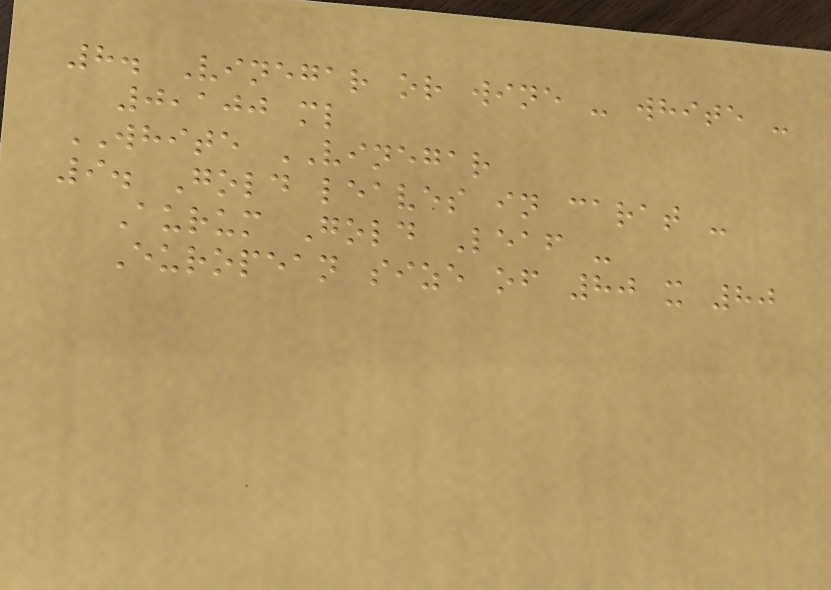8. Vinegar or wine - white -
0,100 ml
WHITE VINEGAR
9. Gold leaves in carat -
Aurum Gold Leaf -
European size of 80 x 80
